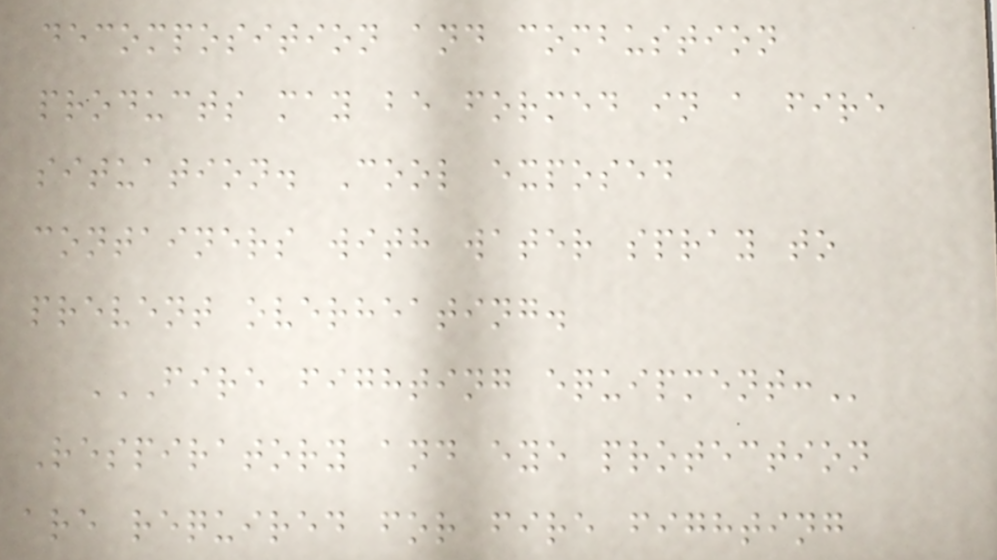decomposition and combustion
products may be formed in a fire
situation. Cool exposed
containers with water spray to
prevent overheating.
FIRE FIGHTING EQUIPMENT:
Respiratory and eye protection
are required for fire fighting
